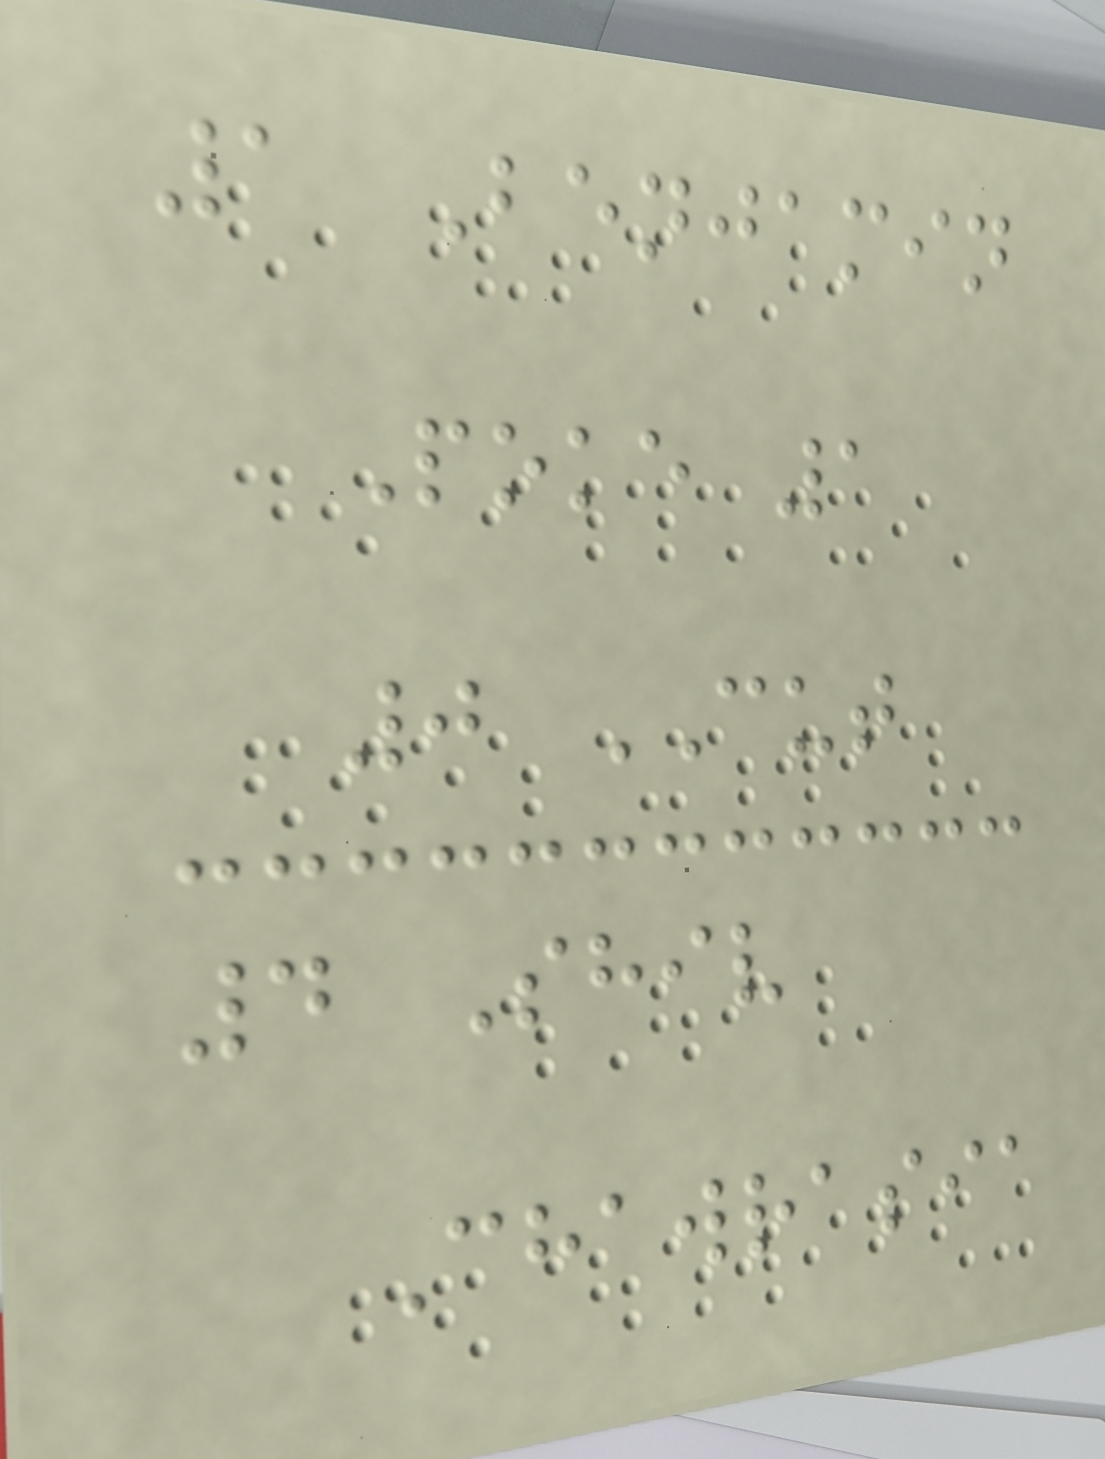1 Benjamin
Poke 1
0 CUT
4 Shiv
Chawrasia
